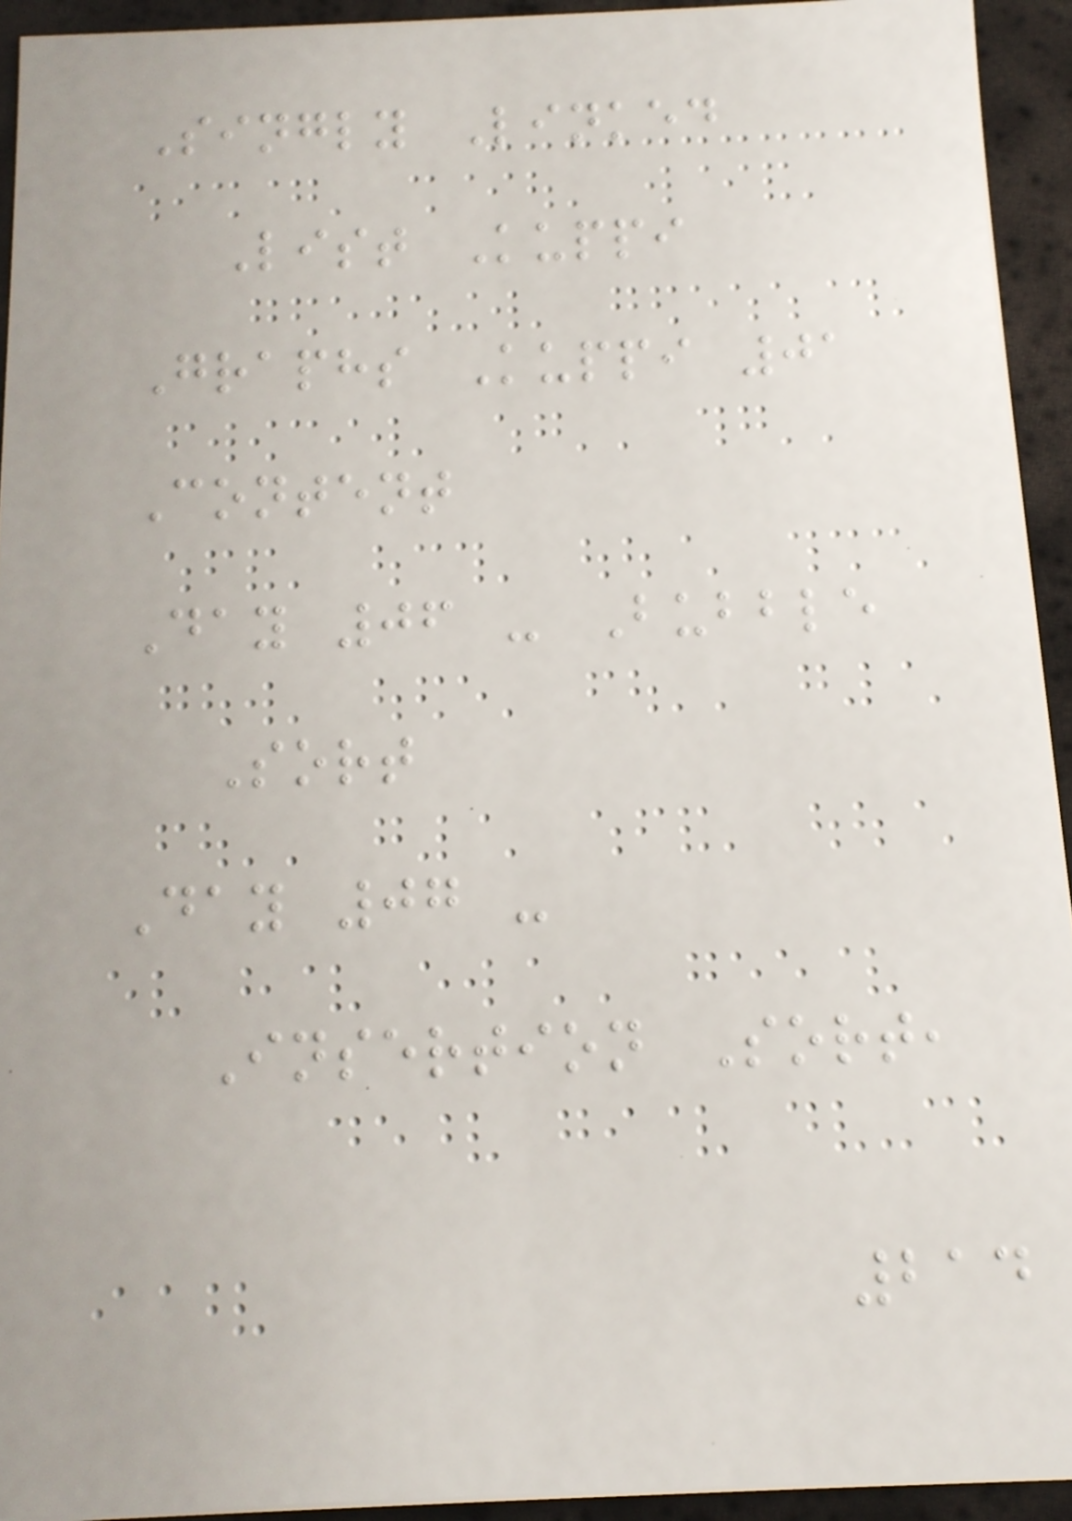Singly Linked
List Kuppi
Graphs Kuppi 01
Content
Day 06 - Bubble
Sort
Day 07 -
Insertion Sort,
214
